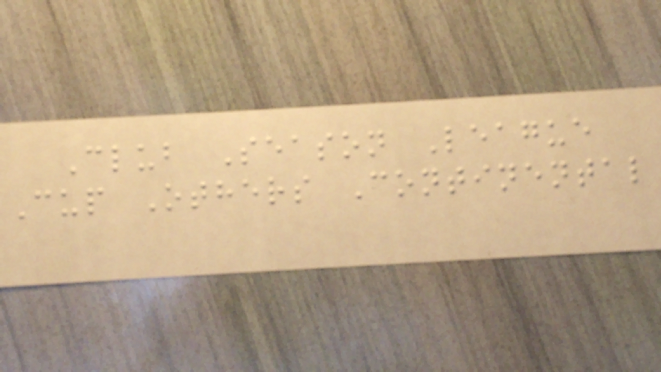Club Season League
Cup Others Continental
